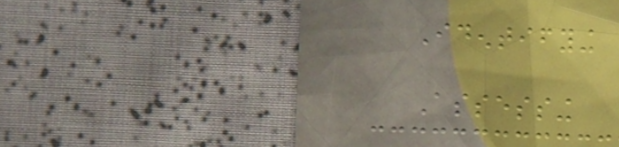Identifying
Assessing
